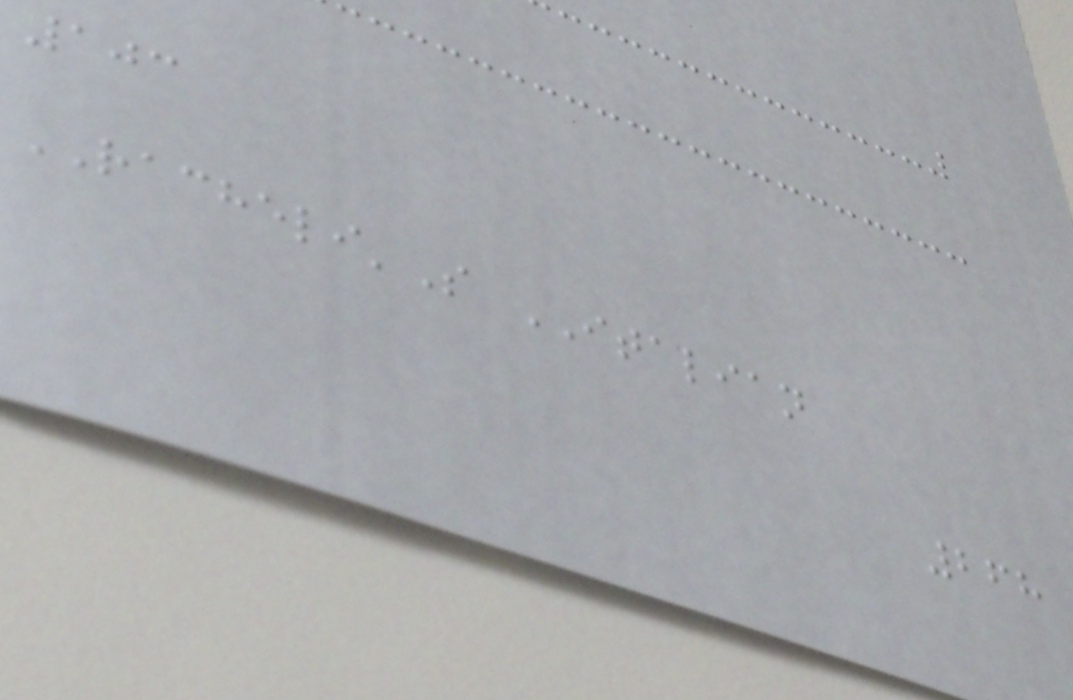103
RACHELI'S ITALIAN
268
